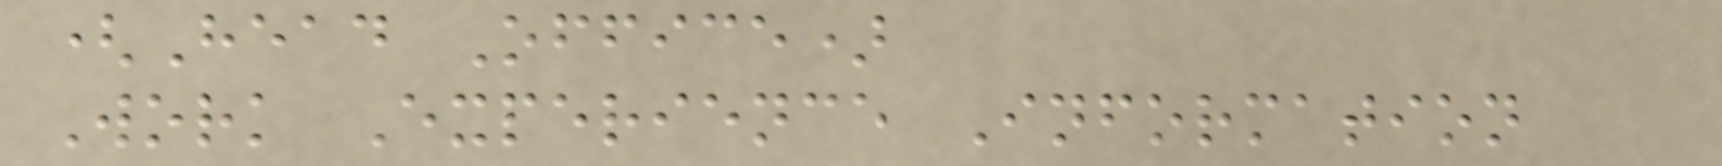(Head Office)
Work Experience Information
